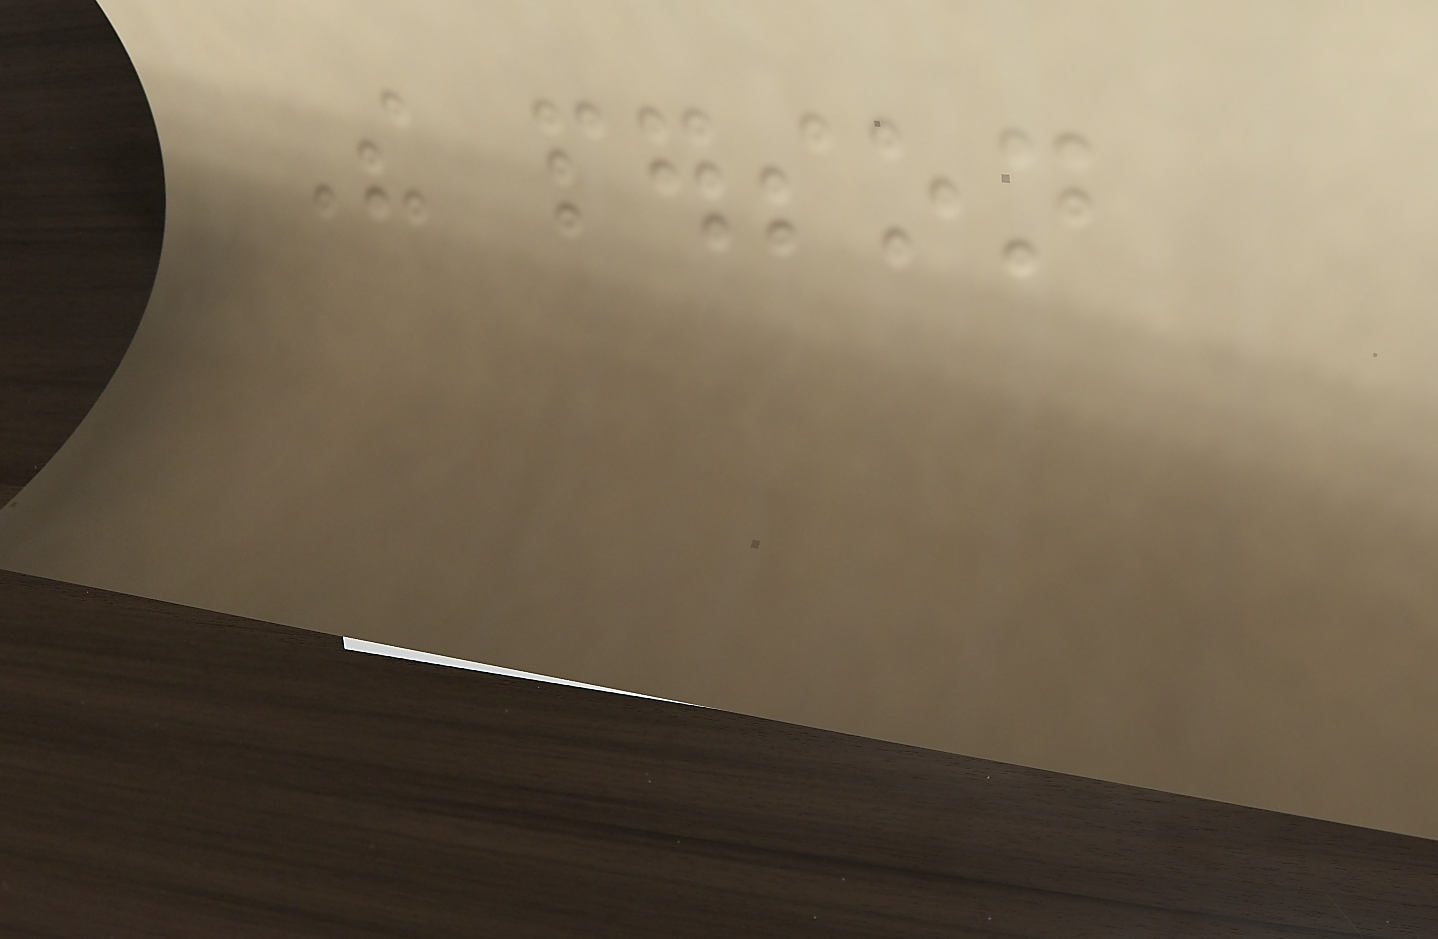The person
